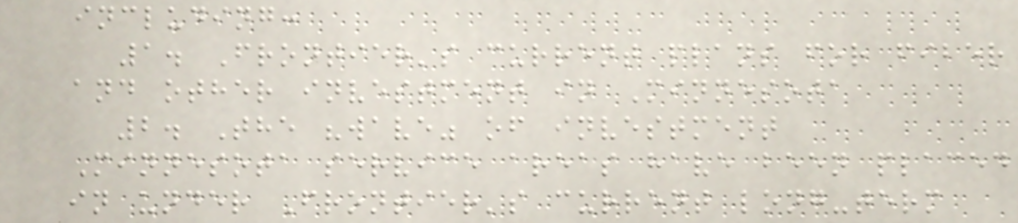including:
1. Frontier's current plans for fiber
and other investment in Minnesota
2. The "wave" of investment
Minnesota service areas have been placed
in under Frontier's current long-term
